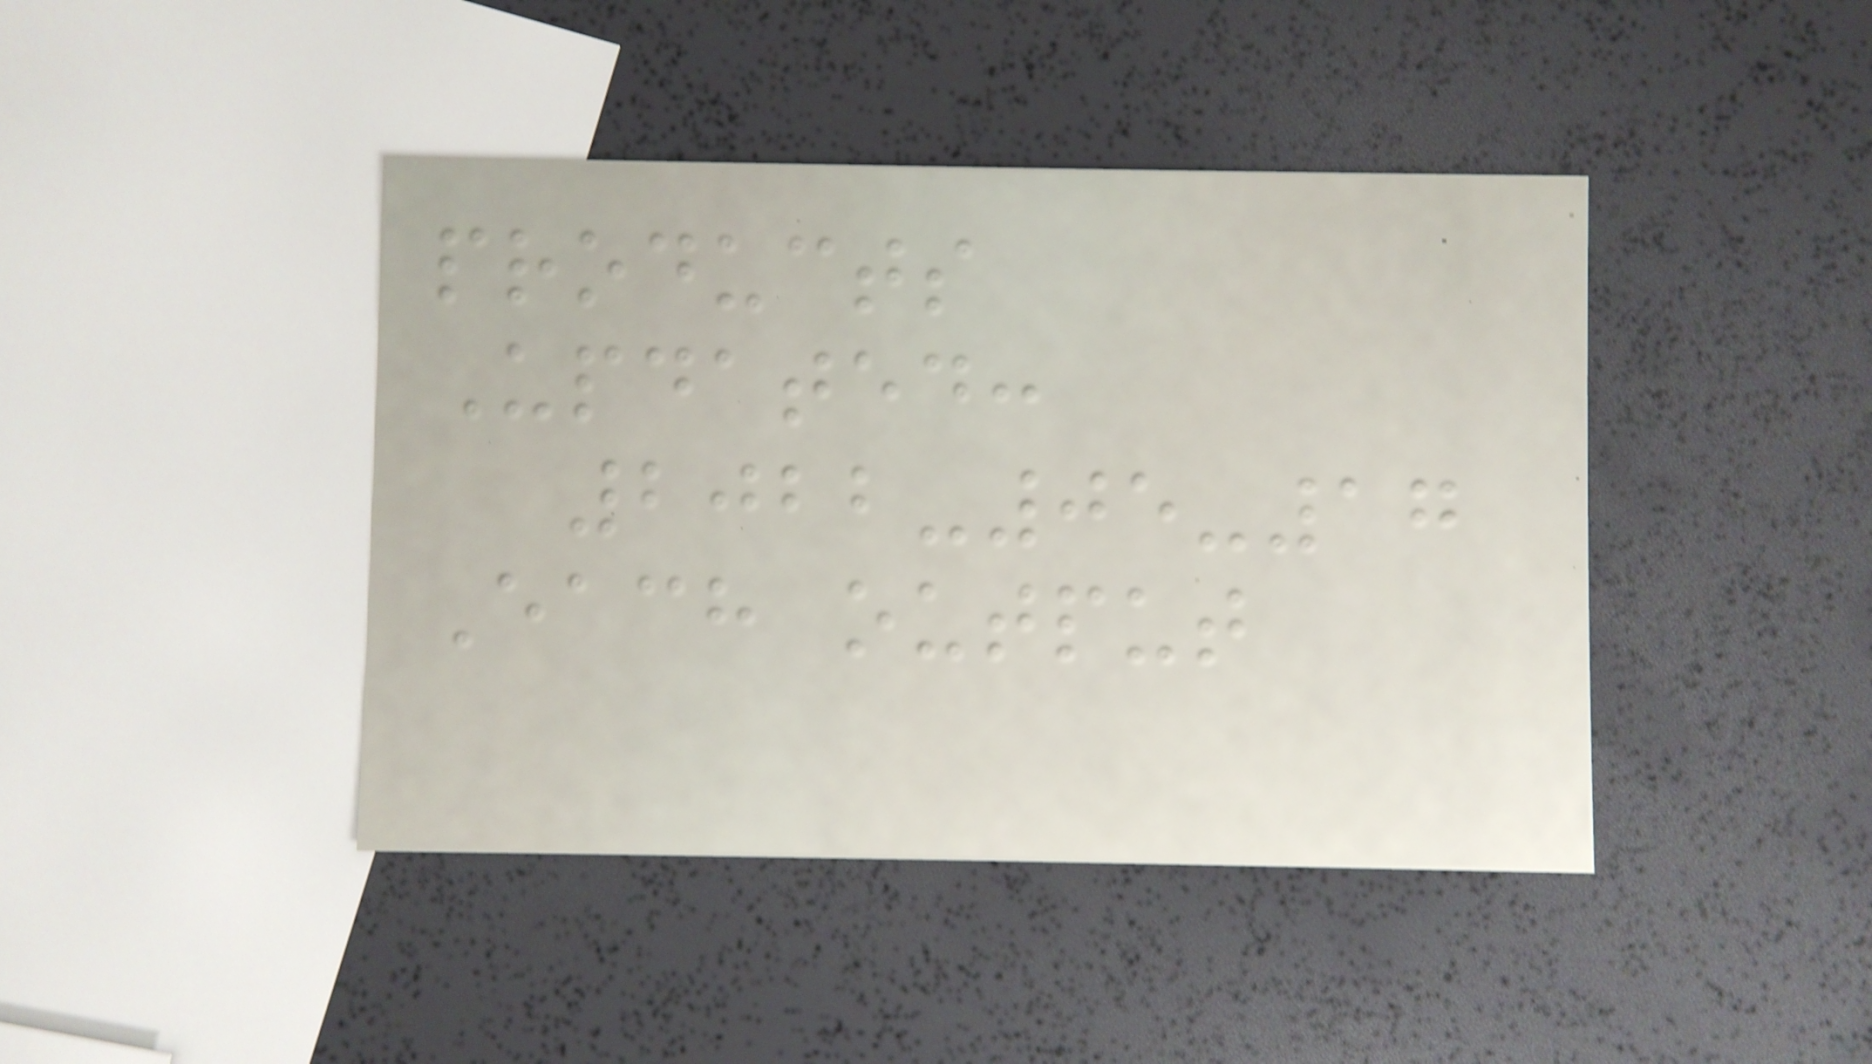products
Updated:
2022-05-17
Each output
